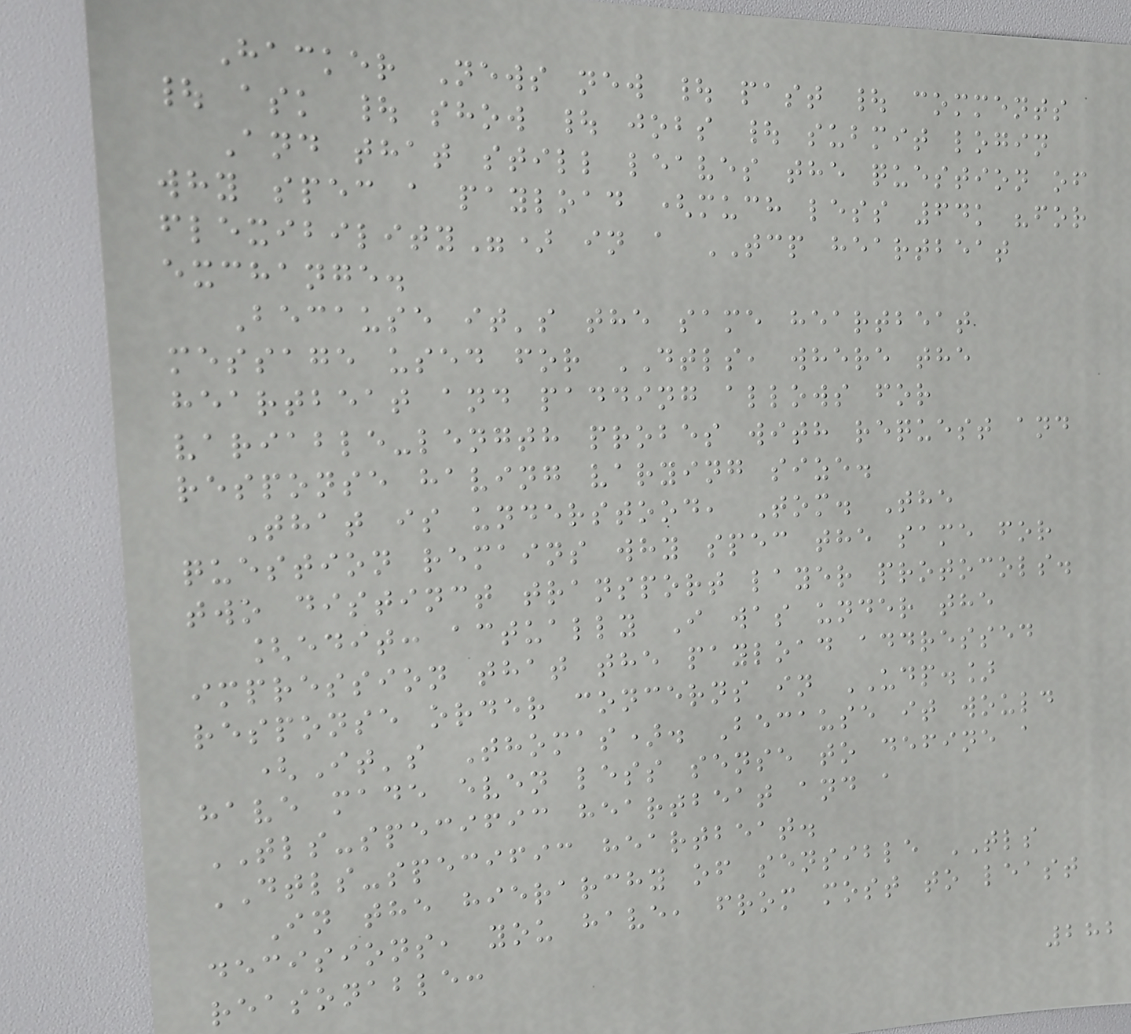Hacker News new | past | comments
| ask | show | jobs | submit login
And that still leaves the question of
why spec a payload (much less 64k "for
flexibility") in a TCP heartbeat
exchange.
Because it's the same heartbeat
message used for DTLS, where the
heartbeat and padding allows for
variable-length probes with request and
response having varying size.
That is understood, Tom. The
question remains why spec the same for
two distinct transport layer protocols.
[edit: actually I was under the
impression that the payload addressed
response order concerns in UDP.]
(It's Thomas). Because it would
have made even less sense to define a
TLS-specific heartbeat and a
DTLS-specific heartbeat.
In the hierarchy of sensible TLS
decisions, you have, from most to least
reasonable:
282
